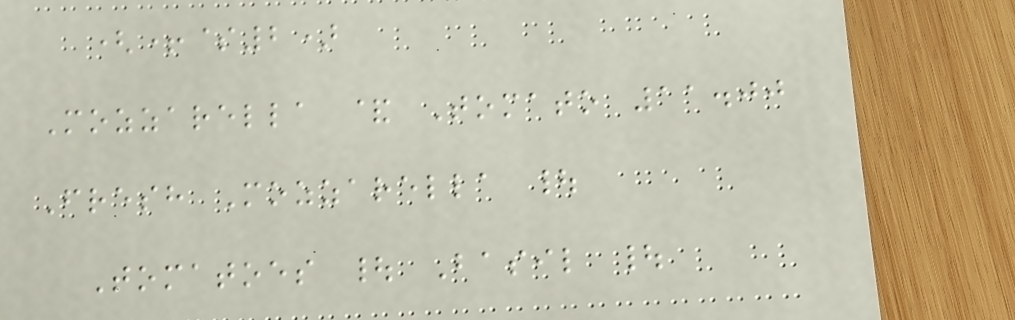(+$2)
Mozzarella & Tomato 11.00
Fresh Mozzarella |
Tomatoes | Basil |
